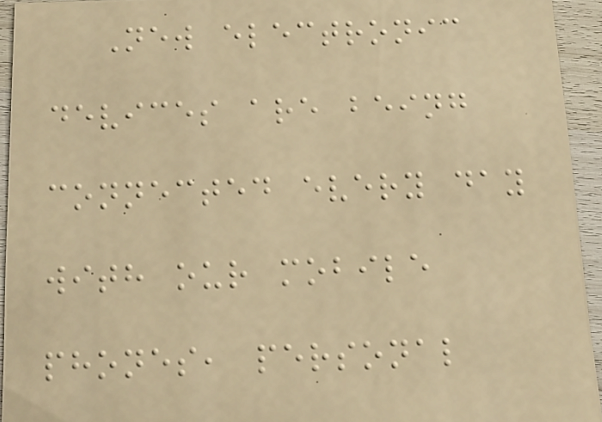New electronic
devices are being
connected every day
with our mobile
phones, personal
